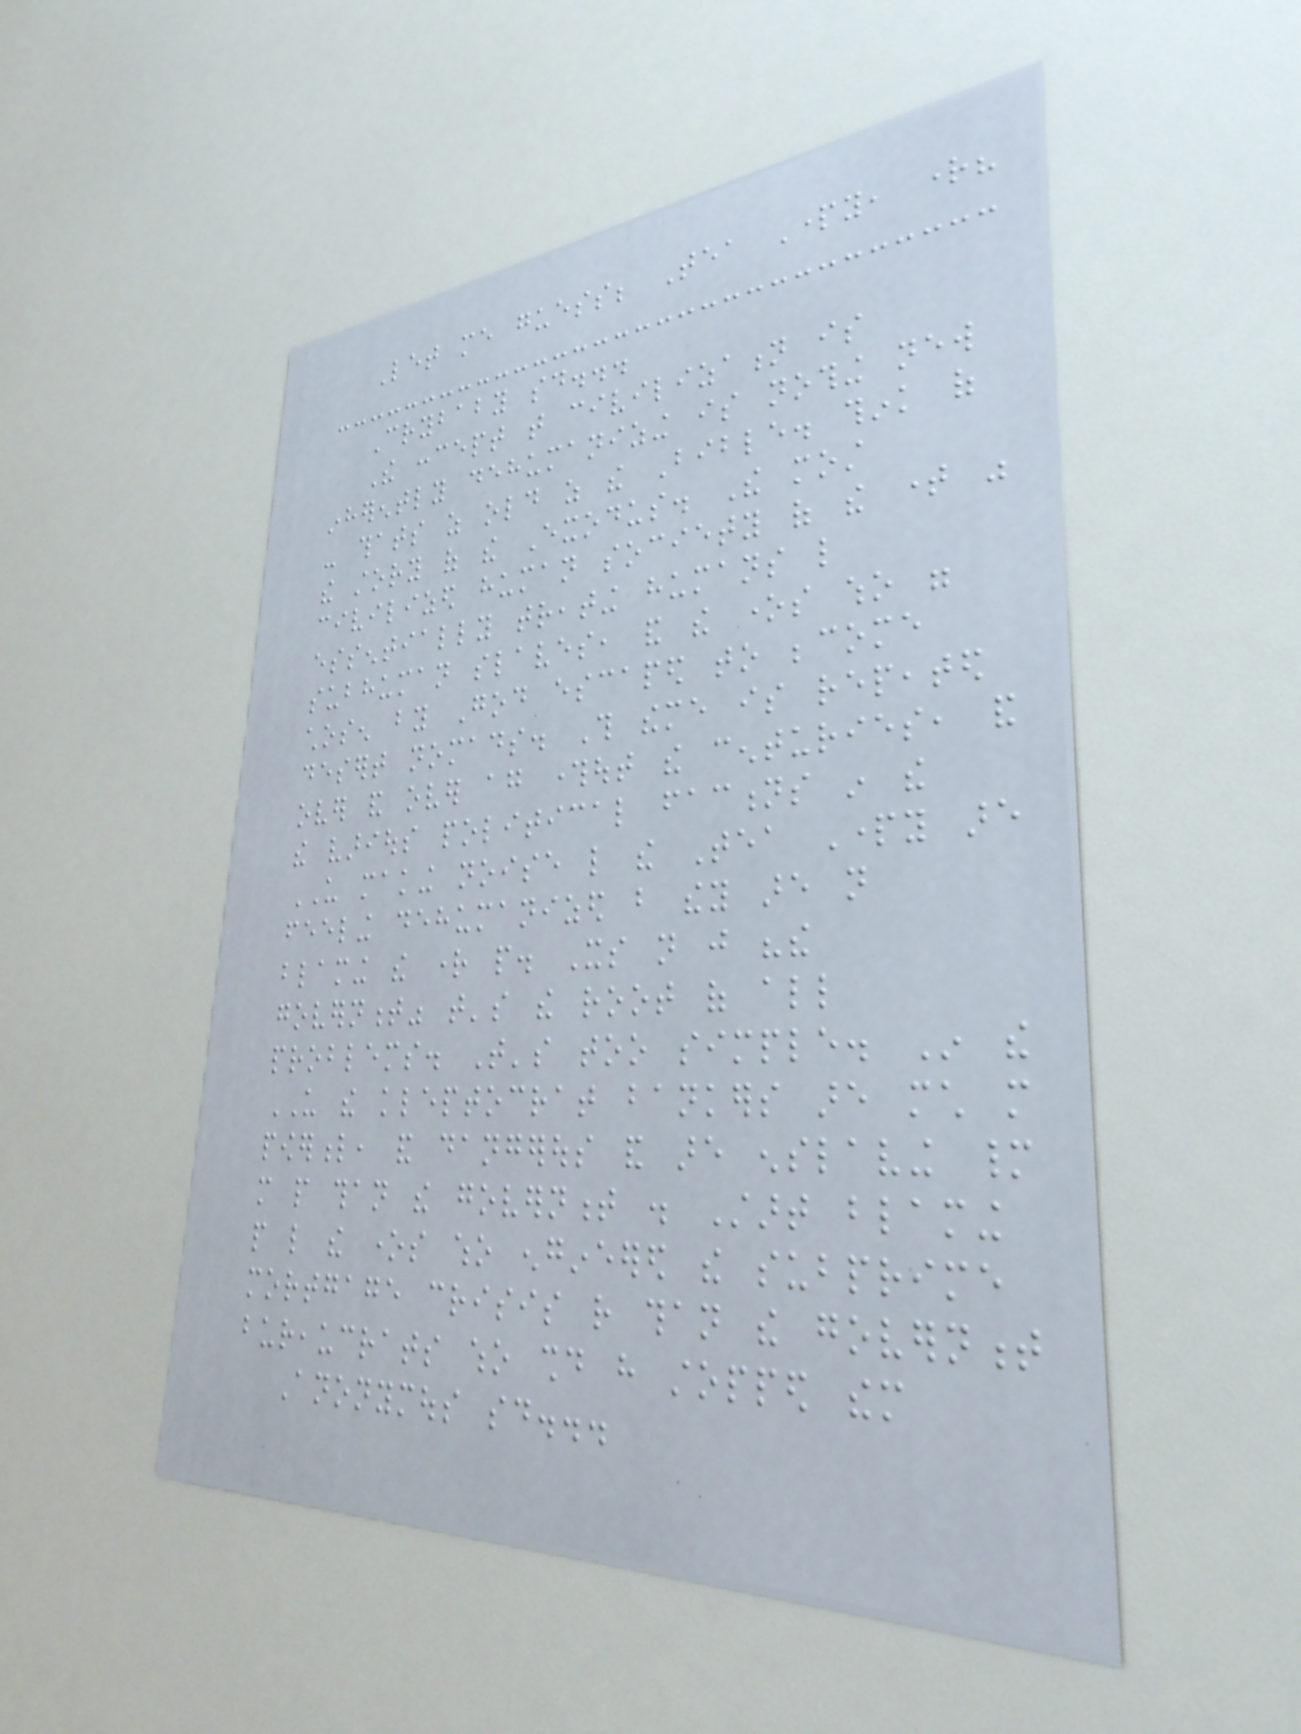Let me guess; Tea Party, right?
Crybaby said...
The concept that civilization is
inherently dehumanizing is nothing new
- thats as old as the Bible. think of
the story of the Exodus. The most
civilized human society of the time was
essentially treating humans like
subhuman slaves, and the ones who were
chosen by God escaped to become
desert nomads. This theme is repeated
over and over again throughout the centuries, and
the various political factions in the
US making noise like the Tea Party are
feeling dehumanized but they are not
blaming the right people. Its not just "the
government" that's the root of all
problems. That's too simple. In the
US the kleptocrat bankers are much more
powerful, and dangerous and are enslaving many
more people than the government . Start blaming
people like the ones who engineered the subprime
mortgage crisis rather than the government
bureaucrats who should have stopped them
Anonymous said...
